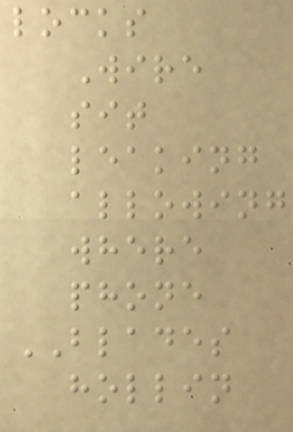locks
Wire
sit
leaking
allowing
where
phone
BLADES
hollin
